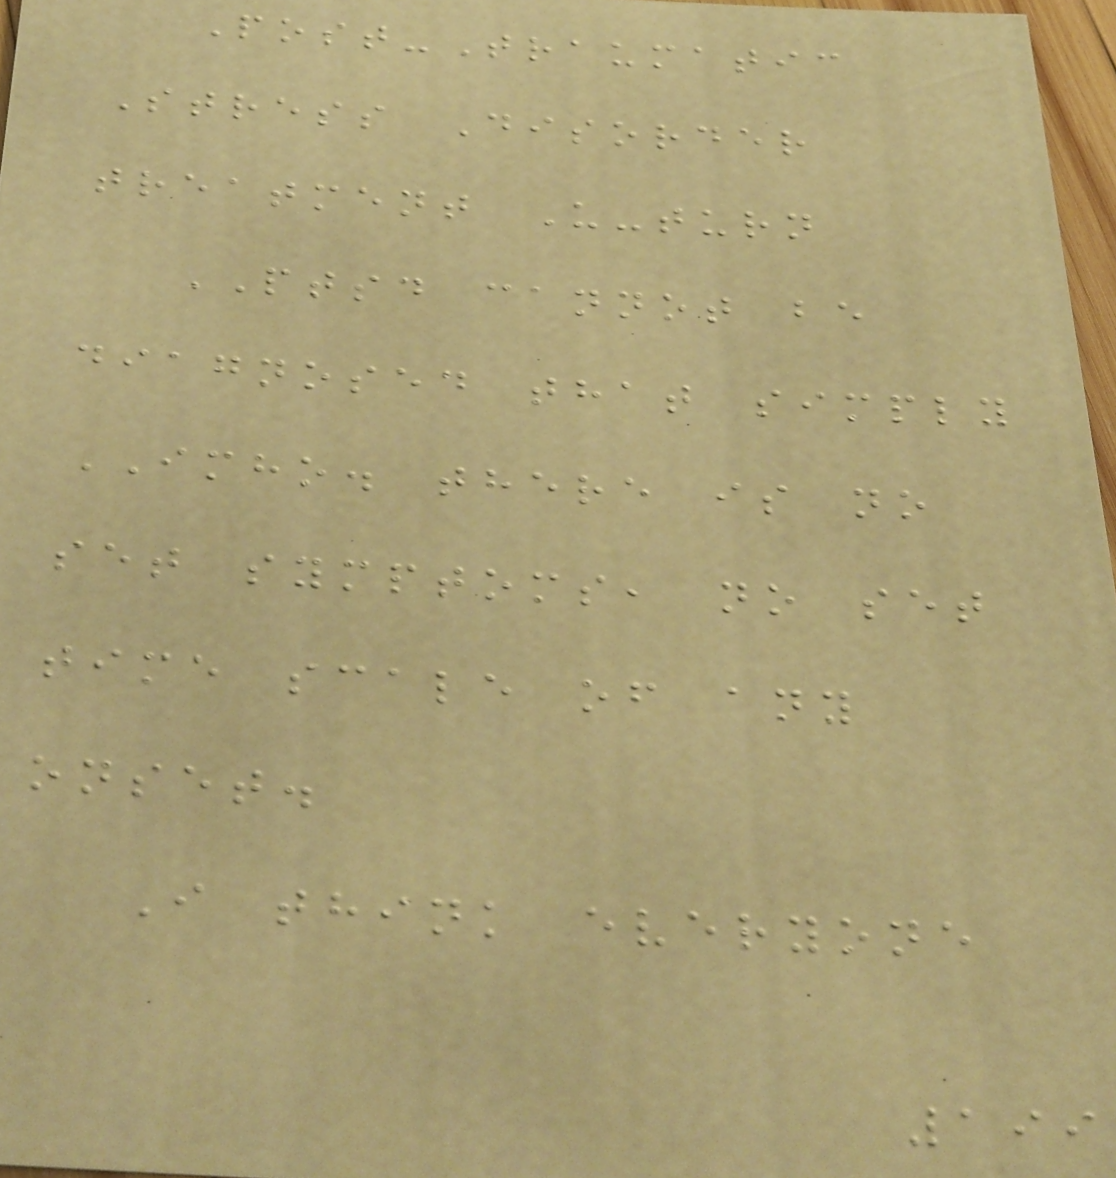Post-Traumatic
Stress Disorder
treatment U-turn
PTSD cannot be
diagnosed that simply
IMHO. there is no
set symptoms, no set
time scale of any
onset.
I think everyone
199
